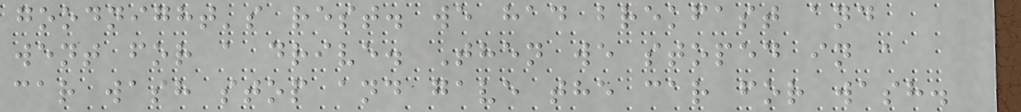goodnight's rest. we had brekfast and
went for a drive. Then we stoped in a
car wash stop and gave the car for wash.
